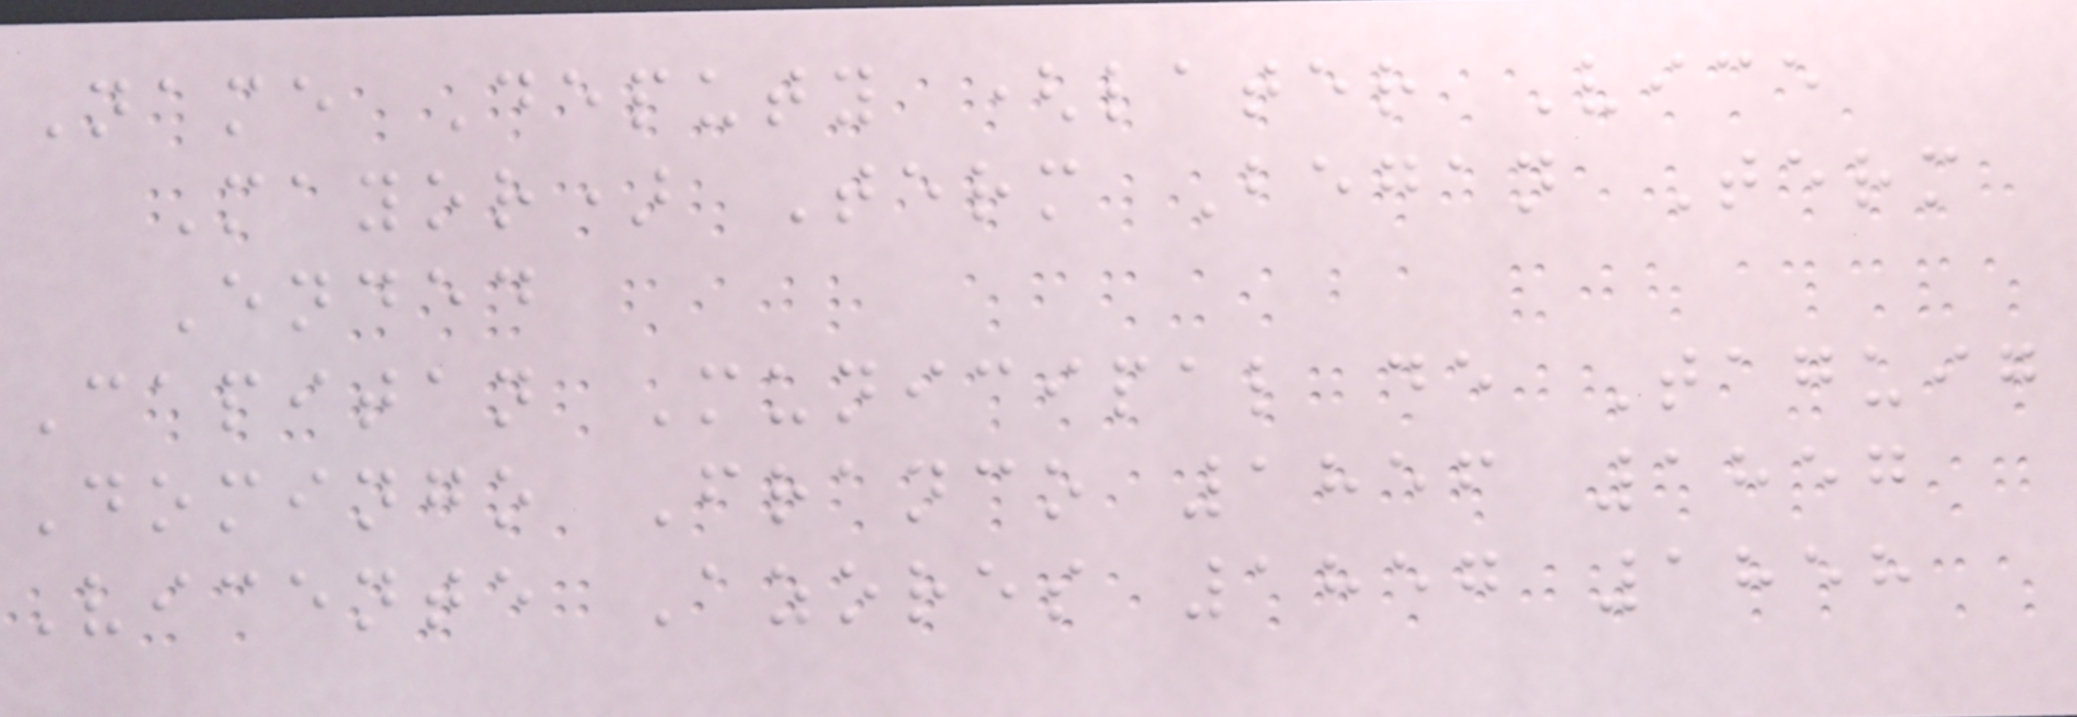Name Deputy (later Vice
Mayor) Term Began Term
Ended
Capitan Municipal de Taguig
Domingo Franco 1856 1857
Vicente Azores 1857 1858
